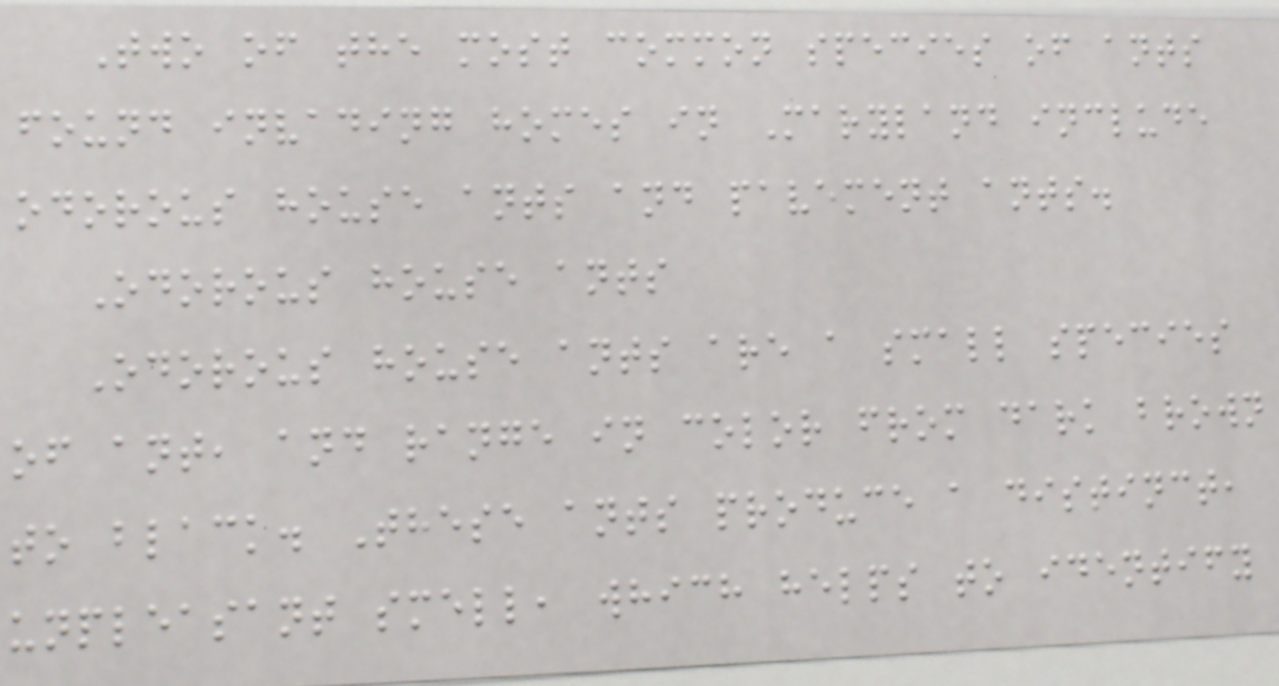Two of the most common species of ants
found invading homes in Maryland include
odorous house ants and pavement ants.
Odorous house ants
Odorous house ants are a small species
of ant, and range in color from dark brown
to black. These ants produce a distinct,
unpleasant smell, which helps to identify
